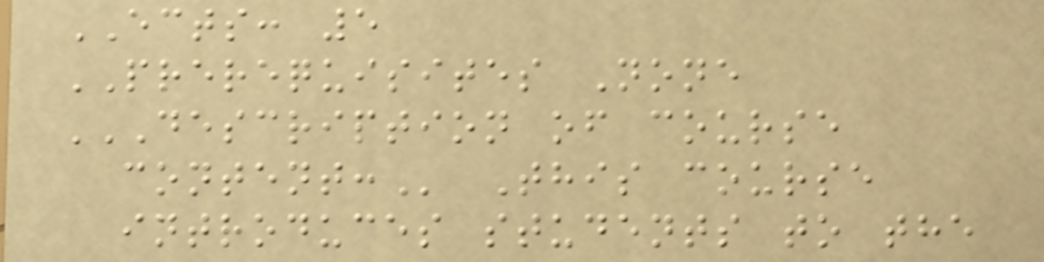ECTS: 5
PREREQUISITES None
DESCRIPTION OF COURSE
CONTENT: This course
introduces students to the
